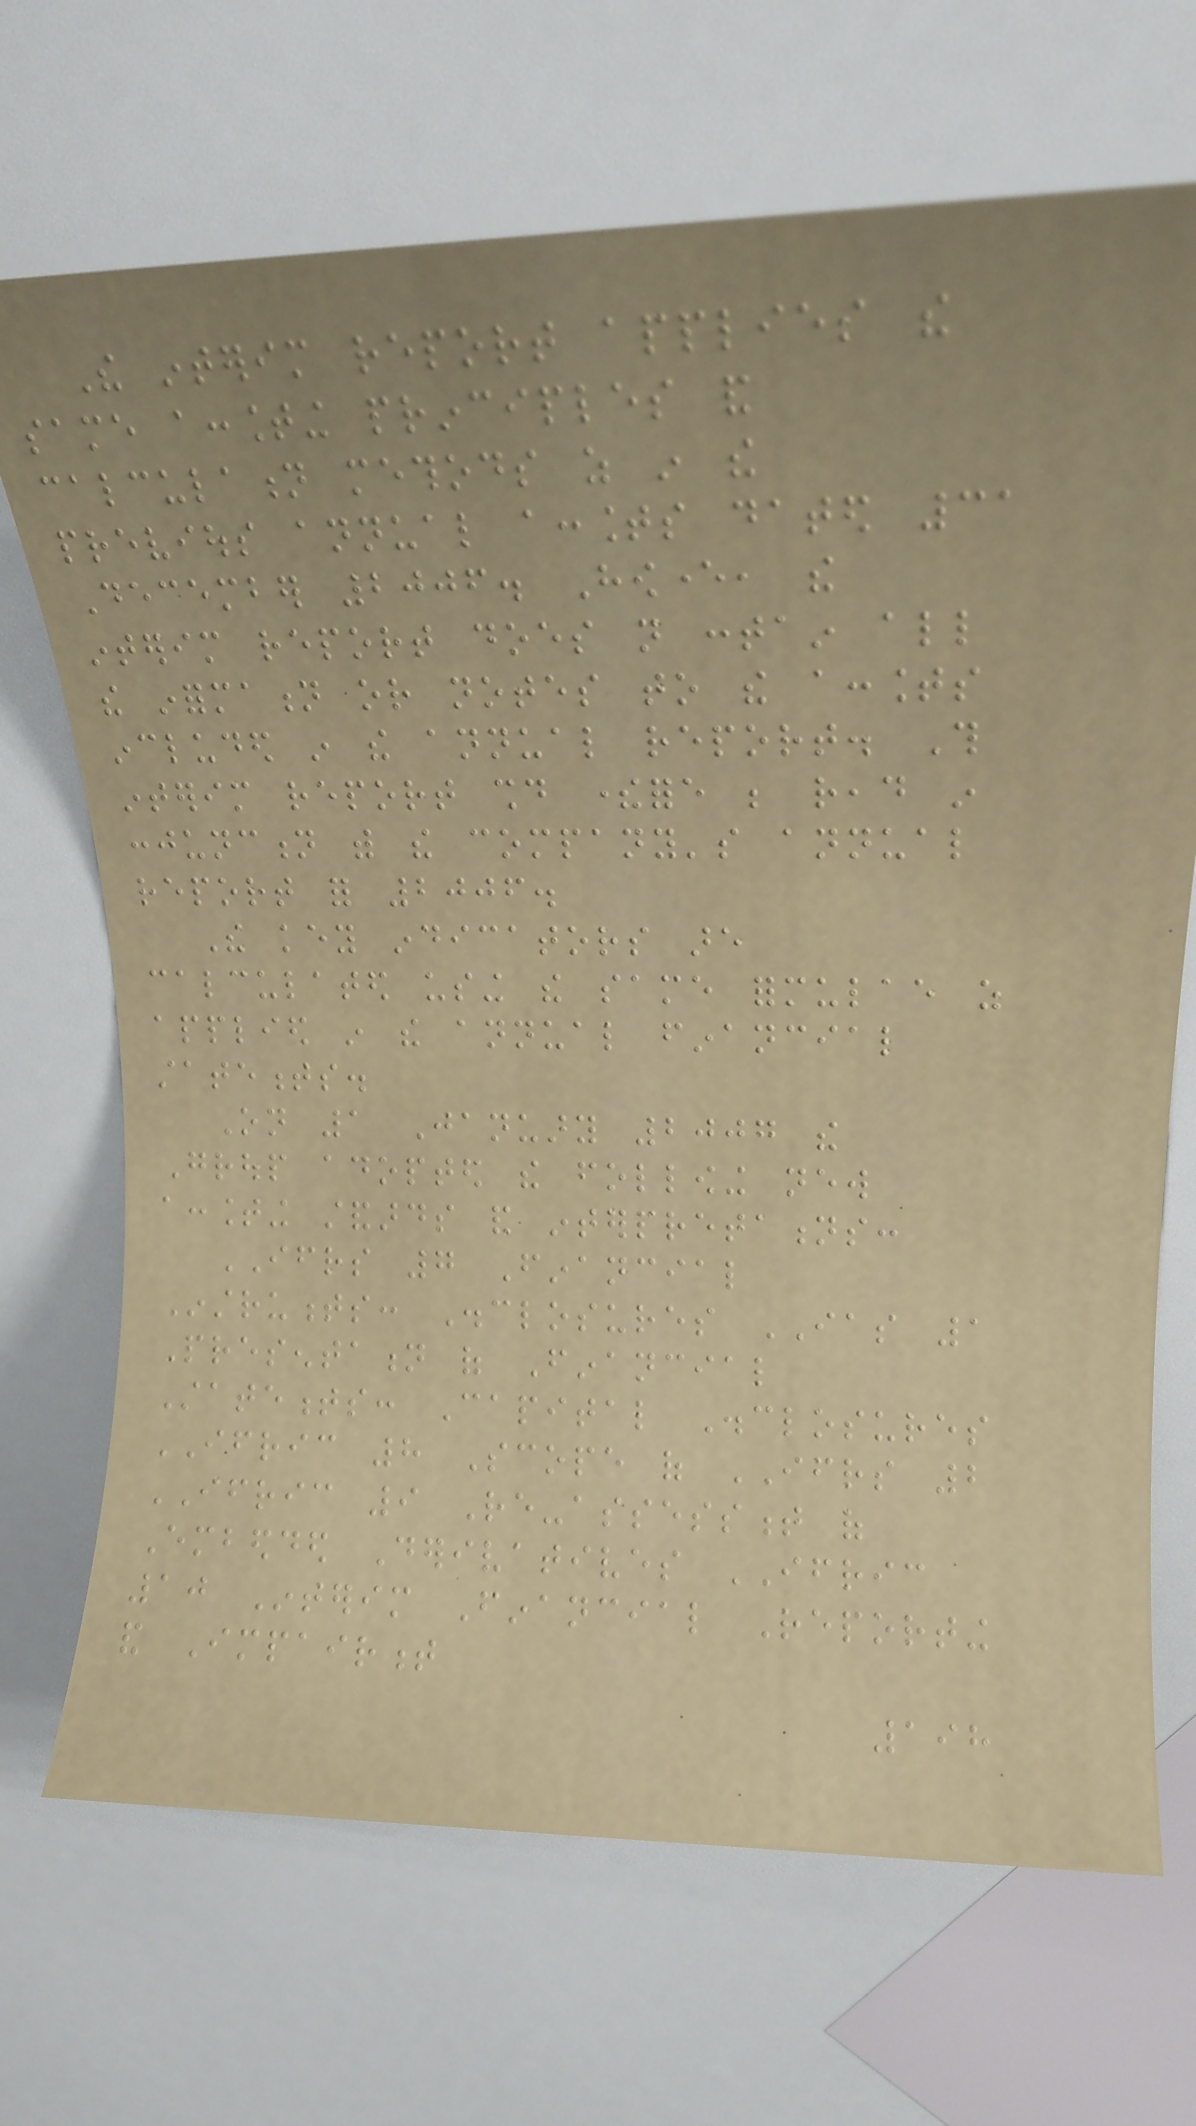The interim report applies the
same accounting principles and
calculation methods as in the
previous annual accounts dated 31
December 2006. However, the
interim report does not contain all
the information or notes to the accounts
included in the annual report. This
interim report should therefore be read in
conjunction with the company's annual
report for 2006.
The key indicators are
calculated using the same formulae as
applied in the annual financial
statements.
On 1 January 2007 the
Group adopted the following new
accounting standards and interpretations:
IFRS 7 Financial
Instruments: Disclosures IAS 1
Presentation of Financial
Statements: Capital Disclosures
IFRIC 8 Scope of IFRS 2
IFRIC 9 Re-assessment of
Embedded Derivatives IFRIC
10 Interim Financial Reporting
and Impairment
198
